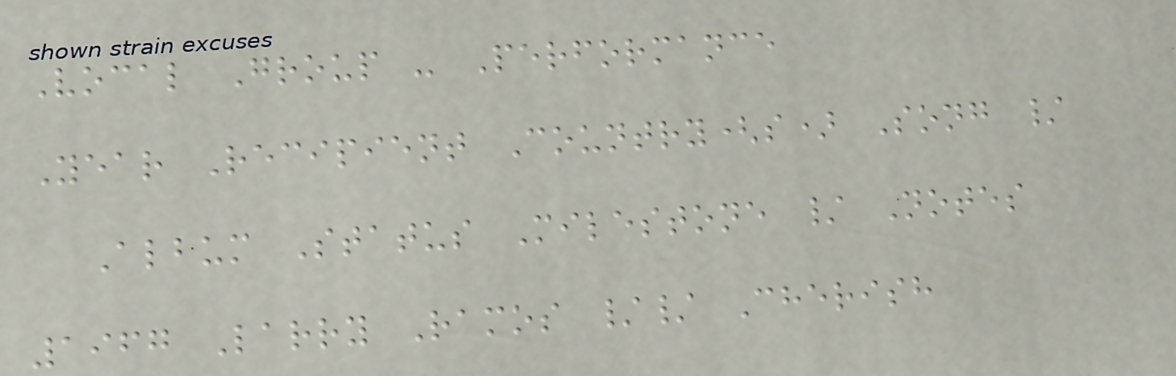Vocal Group - Performance
Year Recipient Country(s) Song /
Album Status Milestone / Notes
1967 Larry Ramos // Cherish
